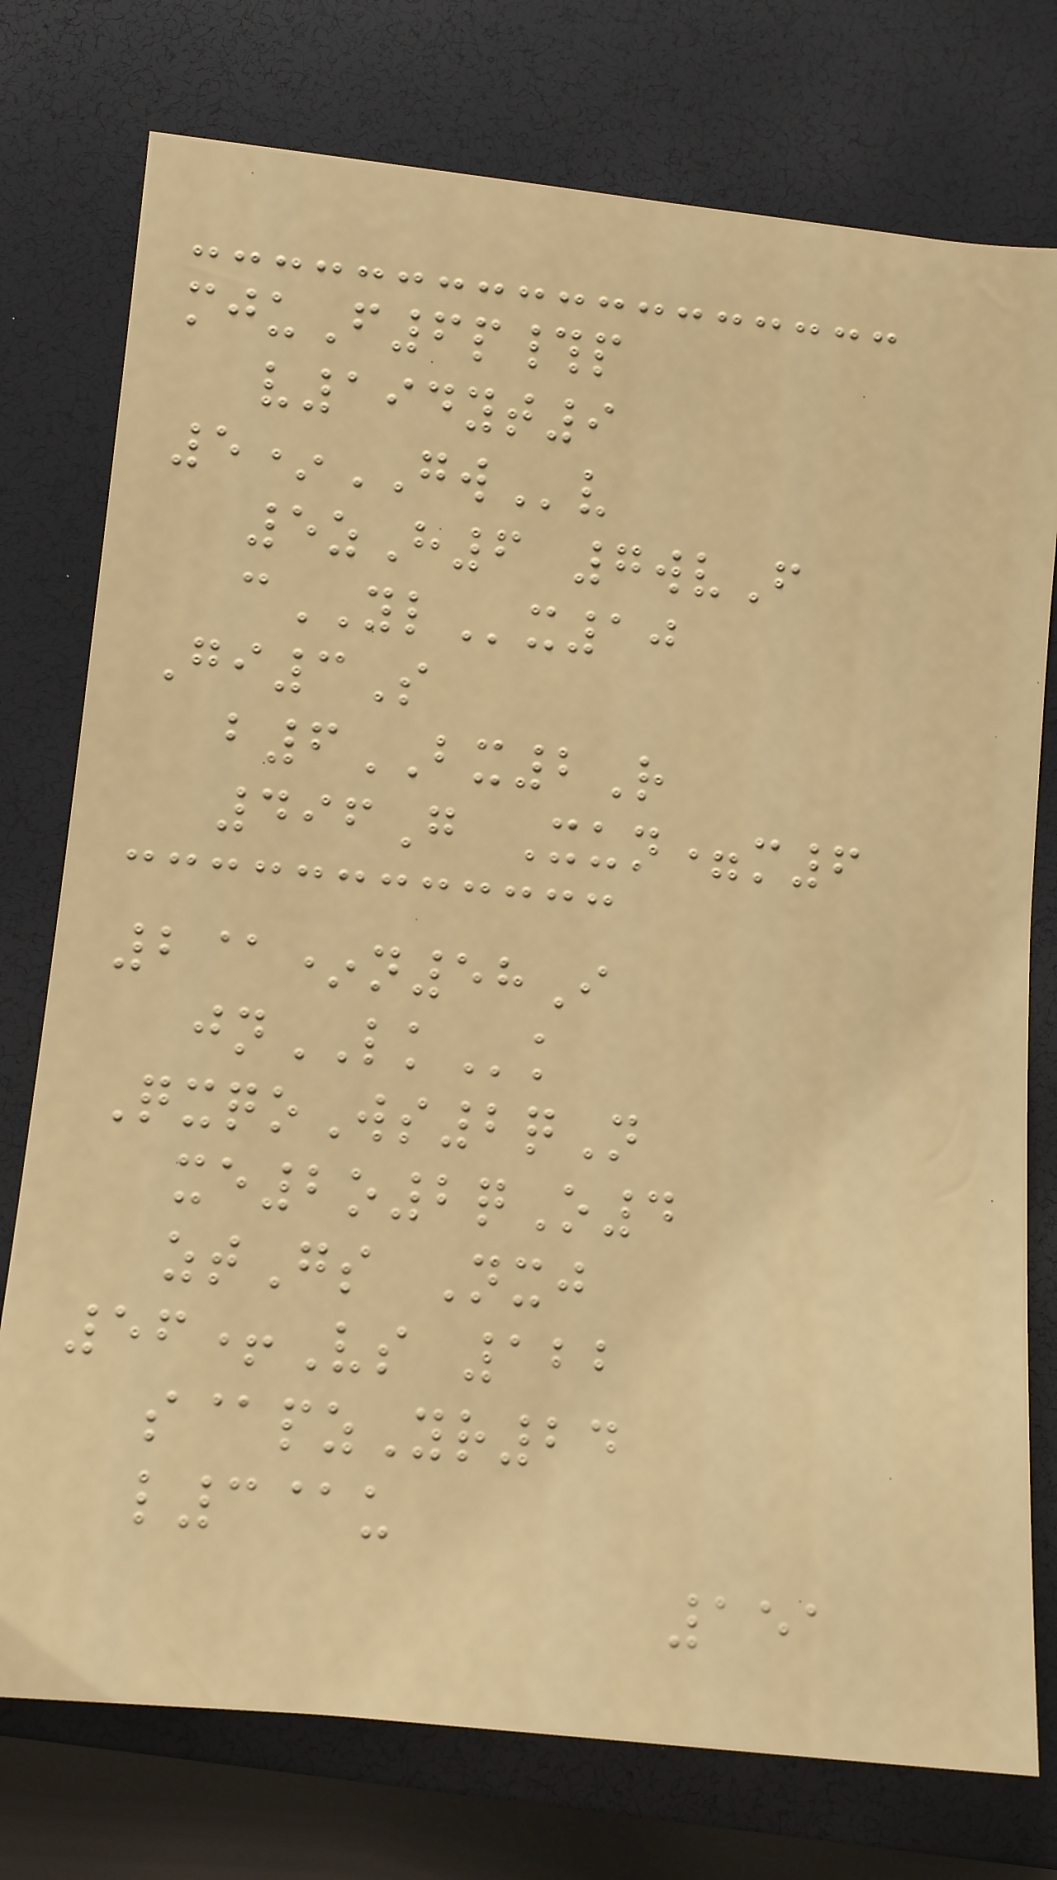mjuF6p#p
v194yt9
5*GWv
5zH6 7wvF
cYLx10
Gi3S
b6BX2R
496G Xun=m6
2@*n58I
jnLKk
QxqoWs2qN
xe2o2qO4
ztGs Nxj
56+Vs 122
s@pzYr24
l3@u
151
